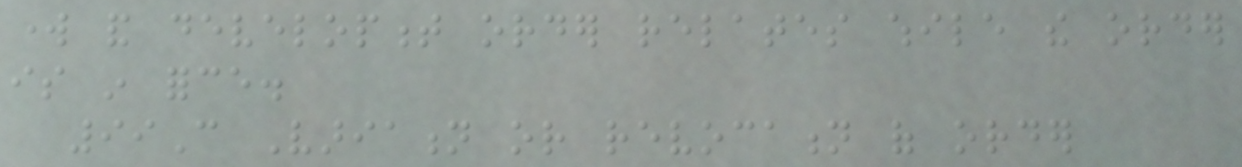work and development order relates while the order
is in force.
99C Variation or revocation of order
